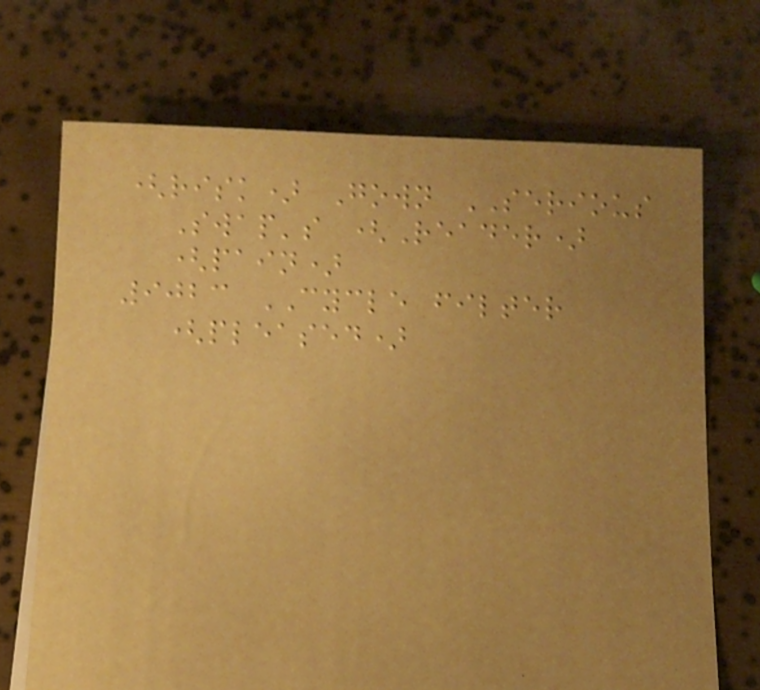(risk) Gown SERIOUS
Swap's (Reader)
(pain)
9023 CYCLE filter
(pleased)
